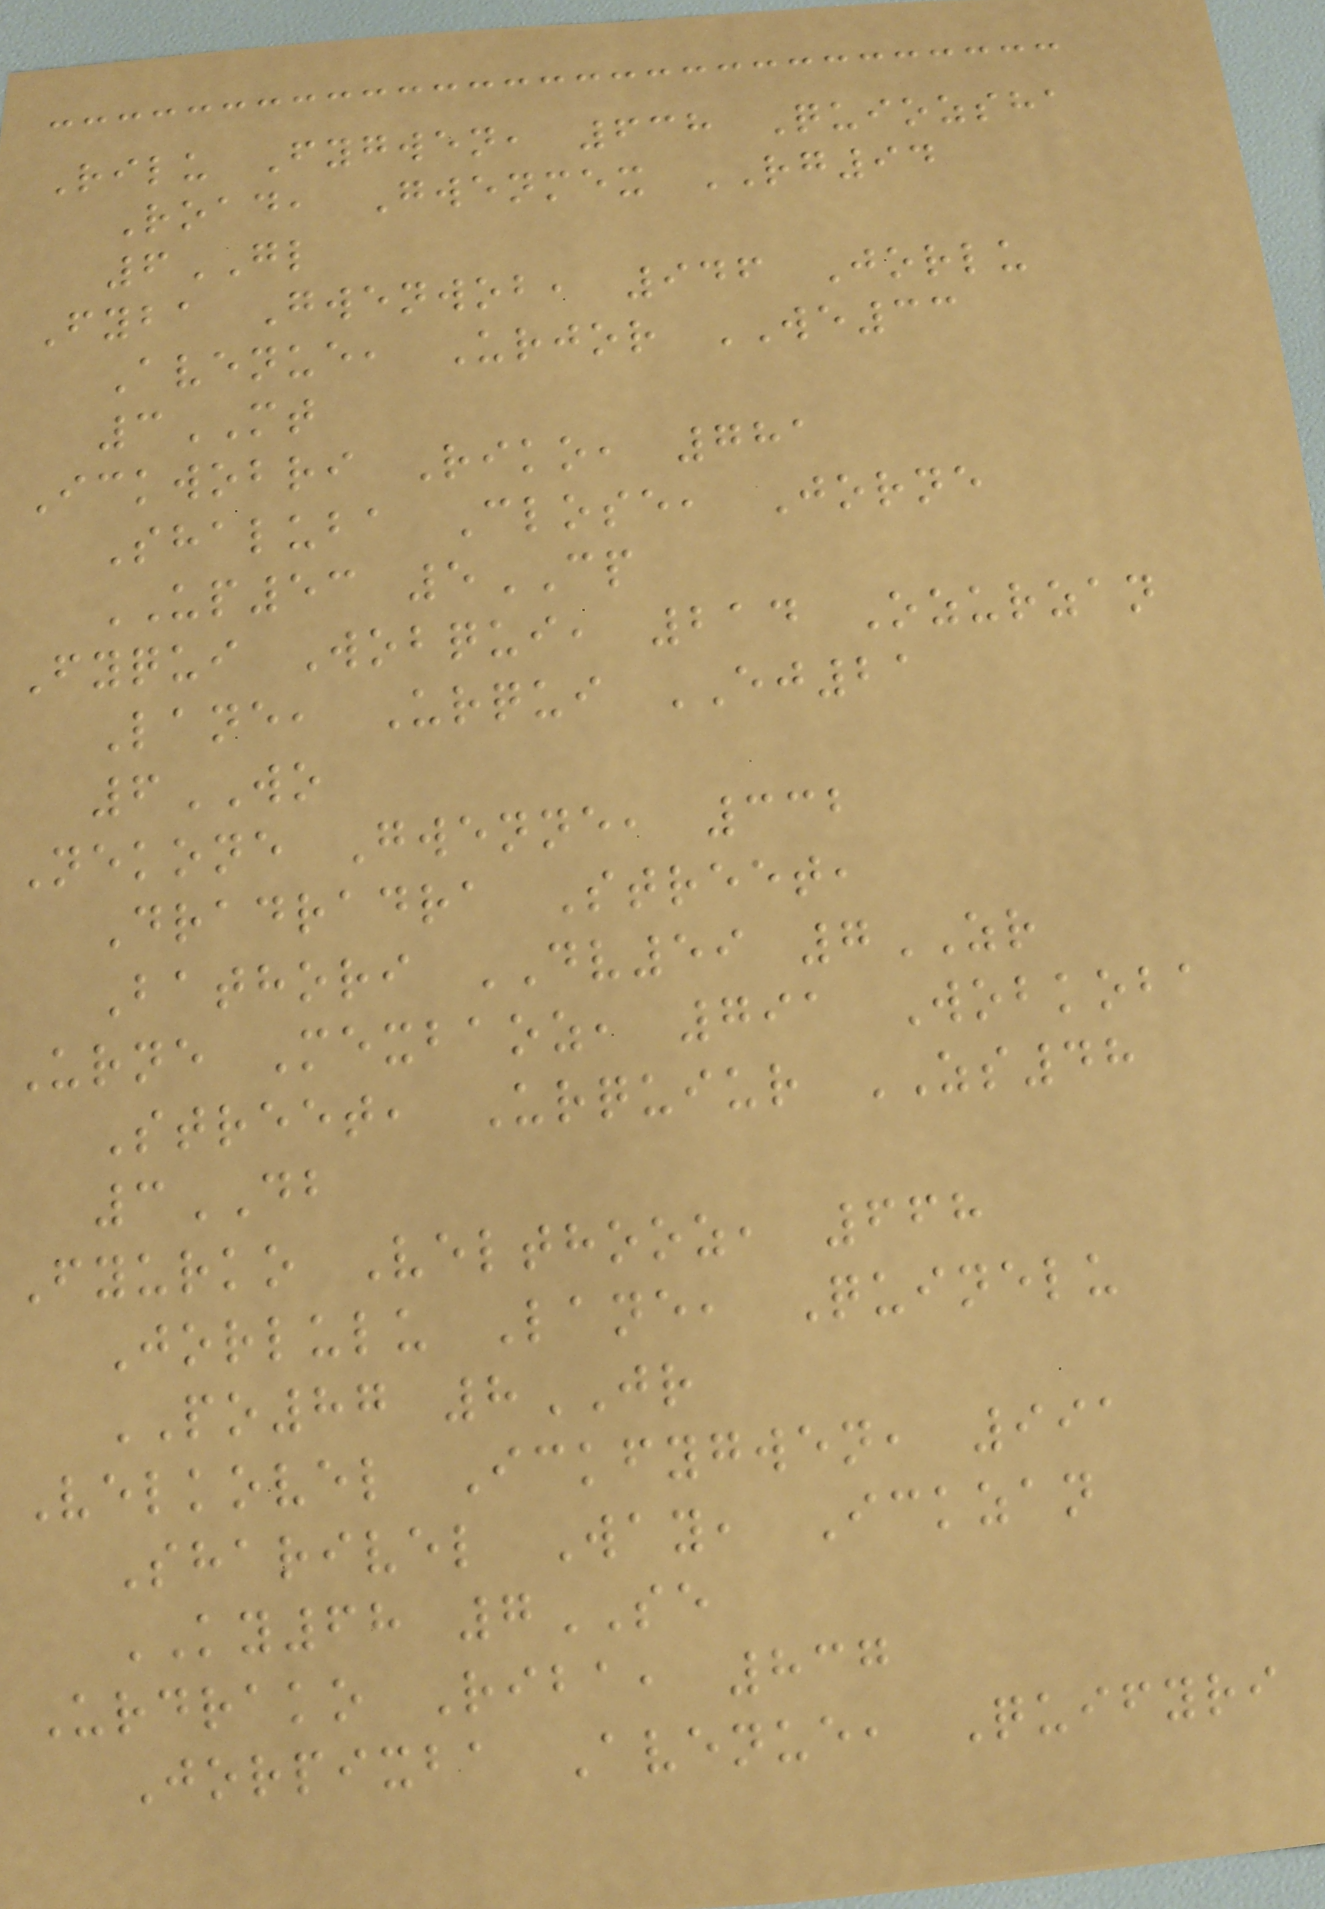Rilu Fygwen, 638 Quiozsha
Road, Gwenmex RG94
6GL
Fyba Gwenwob, 946 Jorlu
Avenue, Urjor WE33
3MT
Ickwobri Riko, 781
Shaluba Close, Jorne
UP53 5CP
Fyqui Wobqui, 214 Ozurzan
Lane, Urqui EJ21
6WO
Nekone Gwenne, 332
Dradradra Street,
Bathori DV59 7ZR
Urne Mexbaoz, 791 Wobkoba
Street, Urquiur ZS48
3DB
Fyurko Velthooz, 668
Jorlulu Lane, Quinelu
PO87 8JR
Velkovel Ickfygwen, 991
Sharivel Way, Ickzan
KY68 7SE
Urdrako Riba, 837
Jorpixba Avenue, Quifyri
